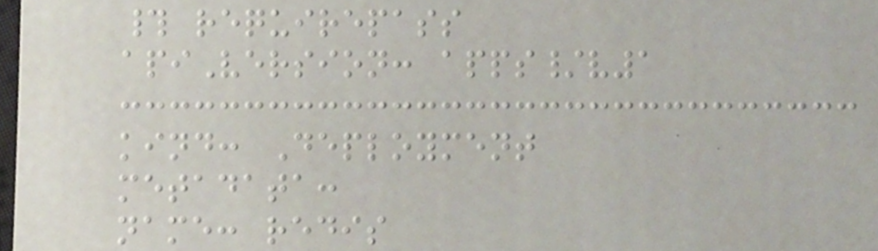# requirepass
apiVersion: apps/v1
kind: Deployment
metadata:
name: redis
